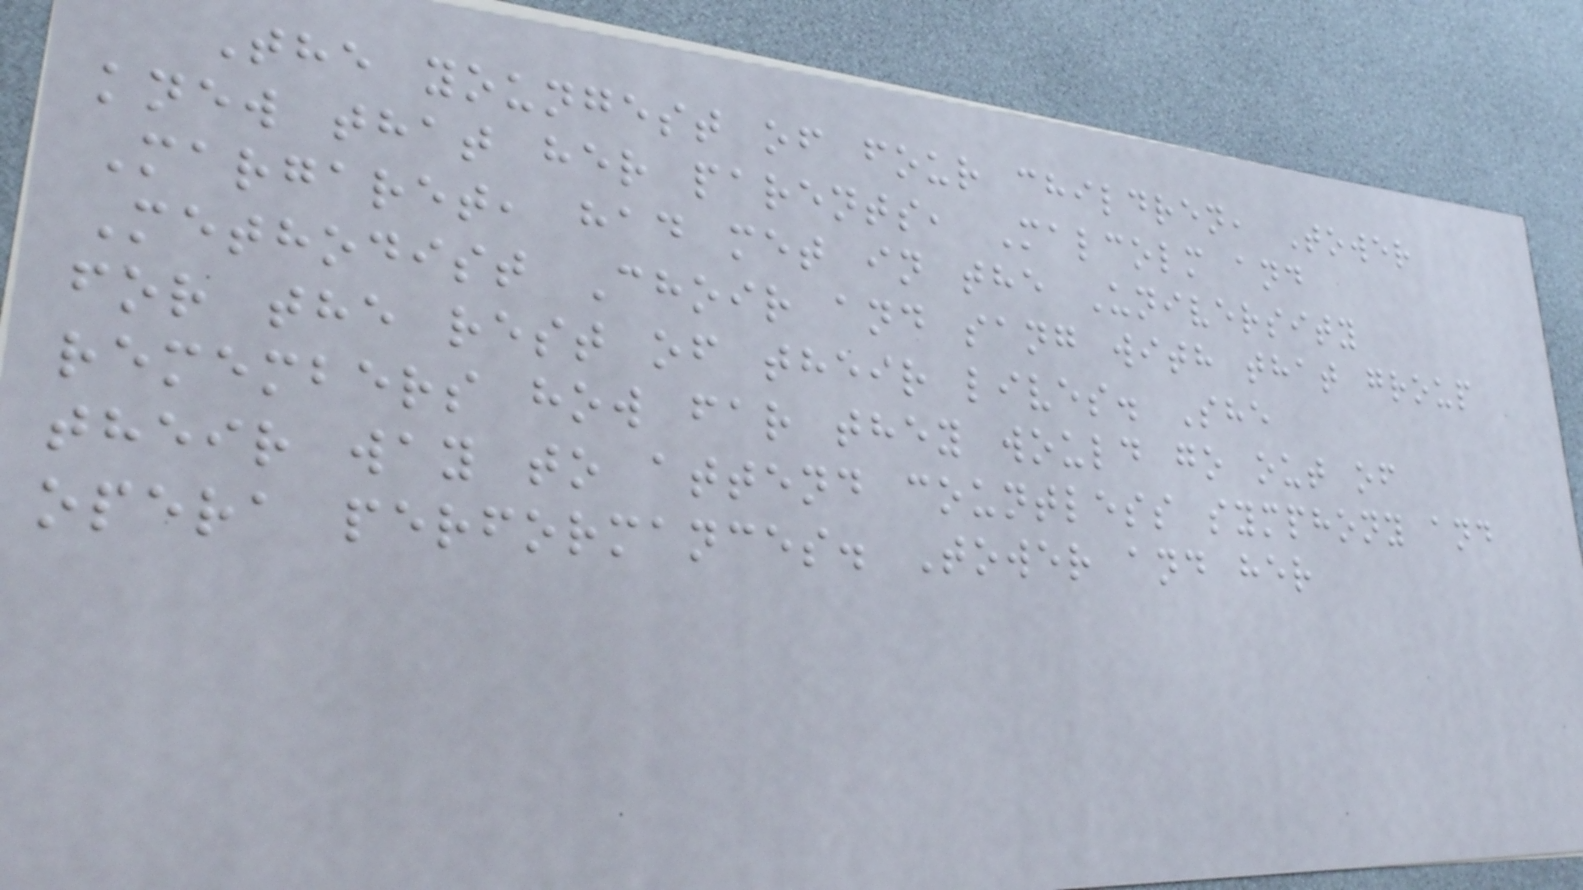The youngest of four children, Tower
knew that her parents, Malcolm and
Margaret, had met in the University
Methodist Choir and sang with that group
for the rest of their lives. She
remembers how far they would go out of
their way to attend countless symphony and
opera performances. Tower and her
